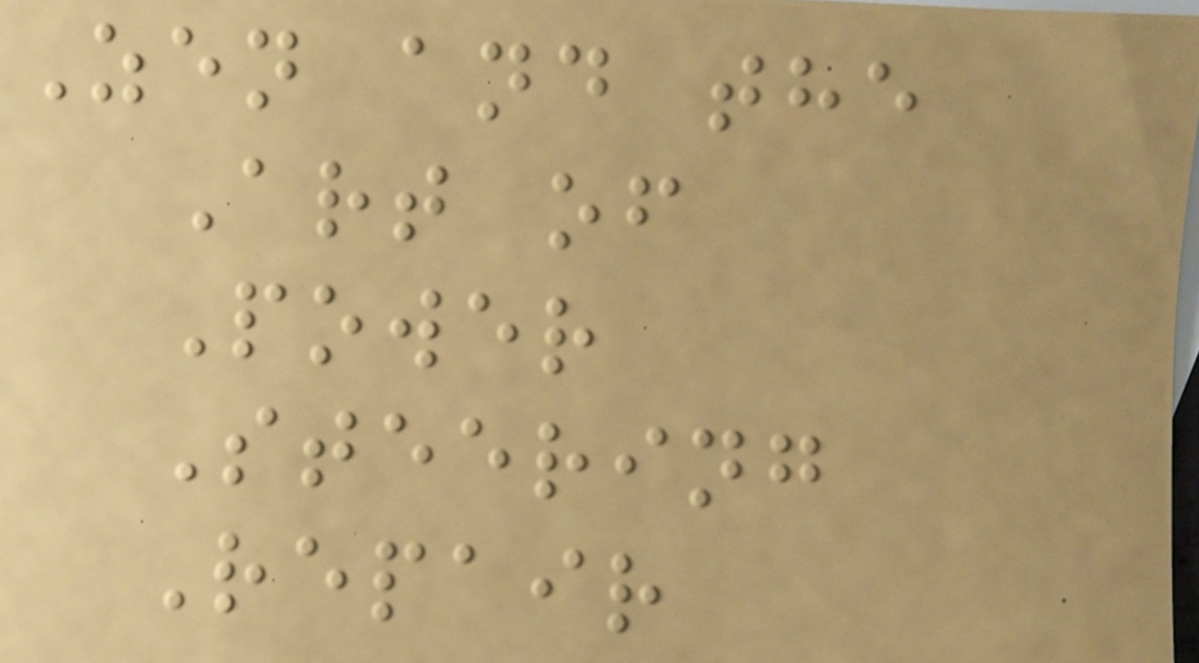Zen and the
Art of
Power
Steering
Repair
